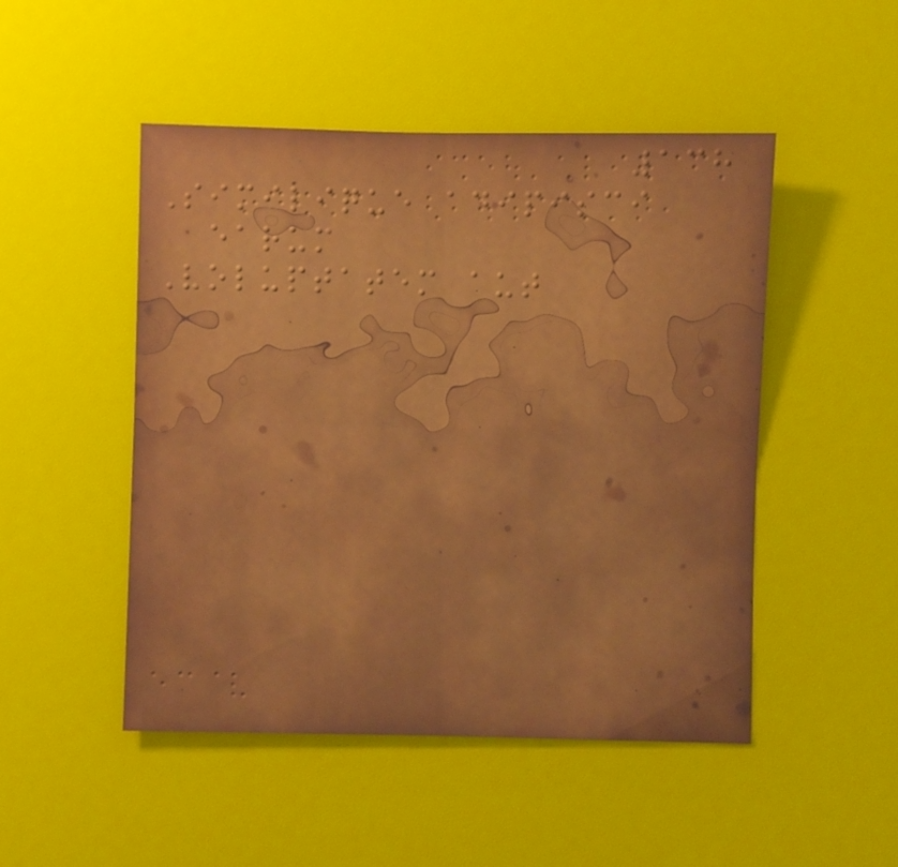138
Similique adipisci
earum
Voluptatem aut
